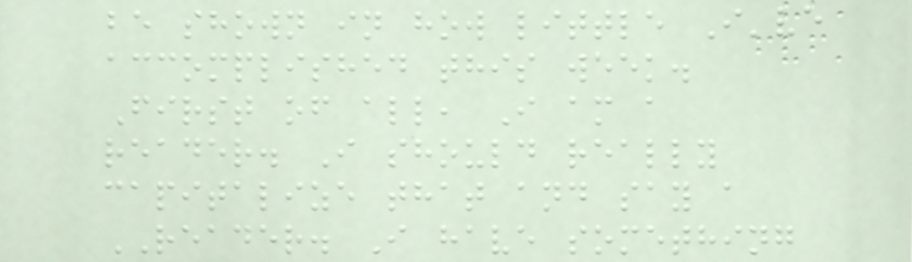be shown in how little I've
accomplished this week.
First of all, I am a
reader. I should really
capitalize that and say a
READER. I have something
